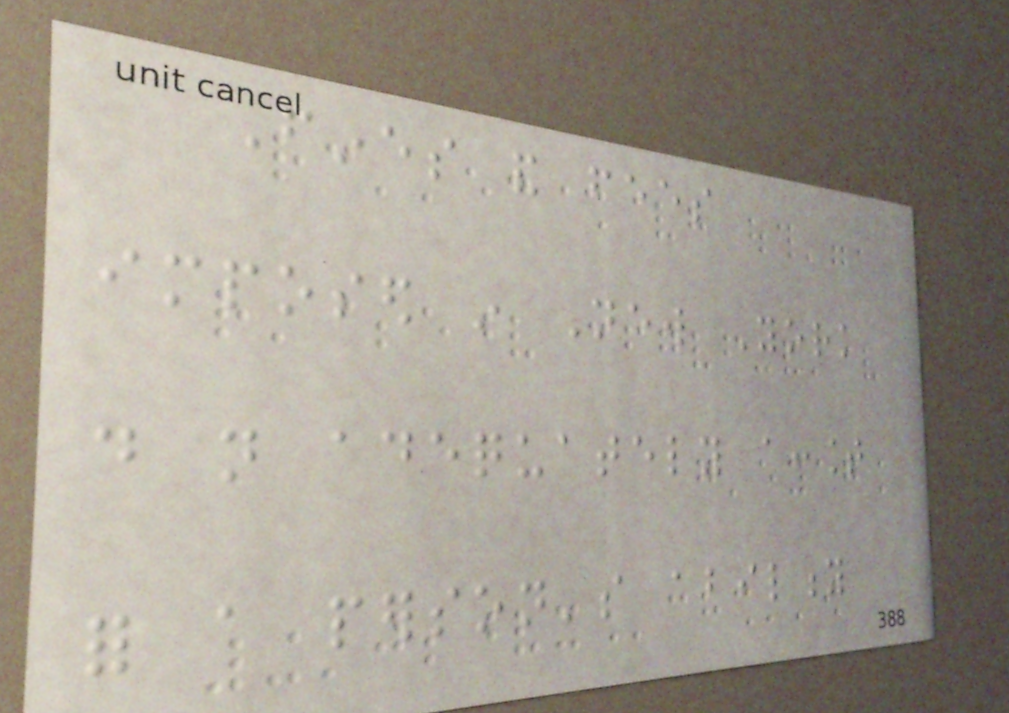Fines and fees
imposed in New York
do not adequately account
for a person's ability
